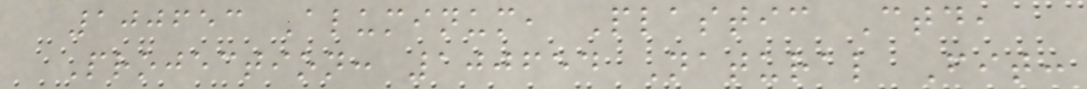100653 Aluminum, Plastic Ctd,
Projection: 100654 Natural Fit:
